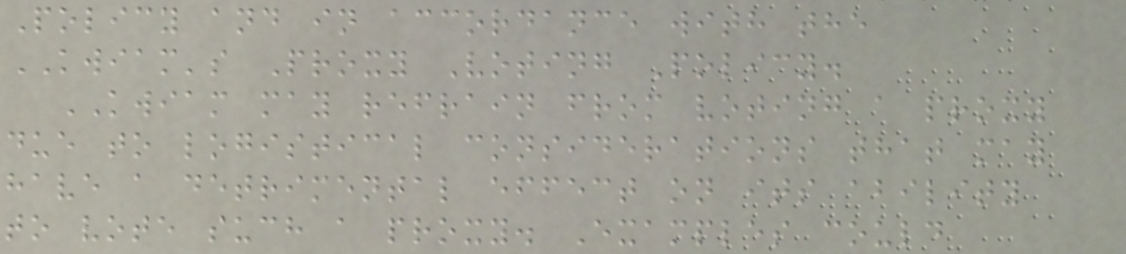Policy and in accordance with the
KWIAM's Proxy Voting Policy.
KWIAM may refrain from voting a proxy
due to logistical considerations that may
have a detrimental effect on its ability
to vote such a proxy. Examples could
